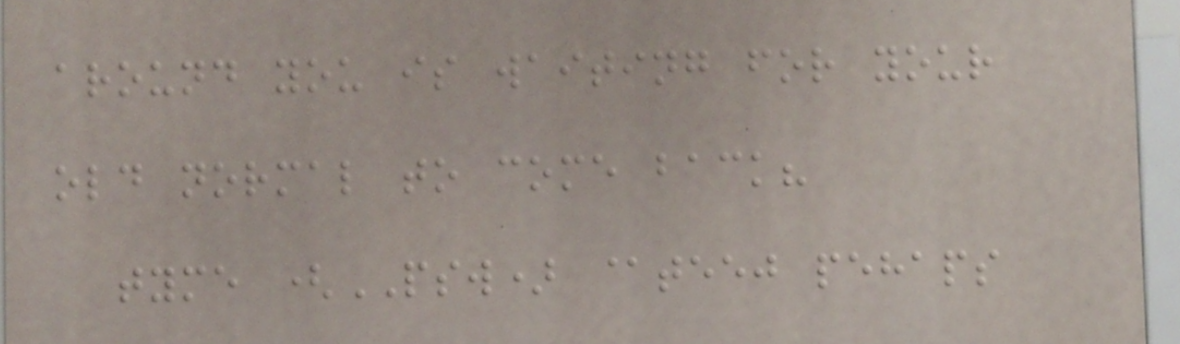around you is waiting for your
old normal to come back?
tyme (PSW) @teej pehaps
